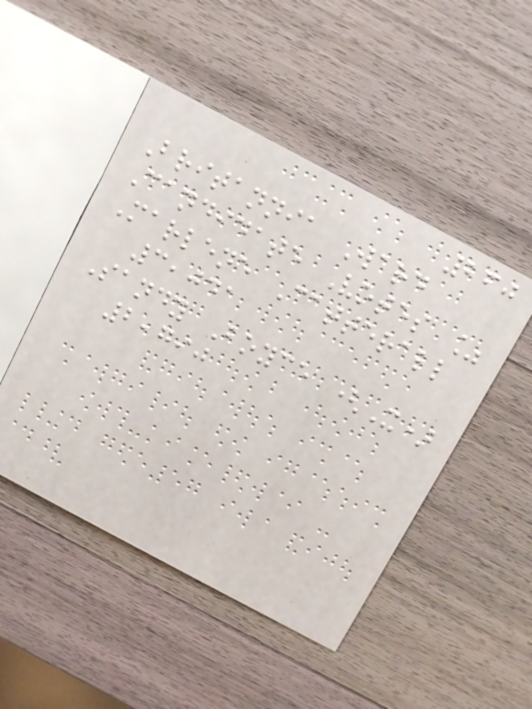260
Britannia Ward
Candidate Votes %
Marlene Catterall
3,041
Sandy Boyce (X)
2,790
